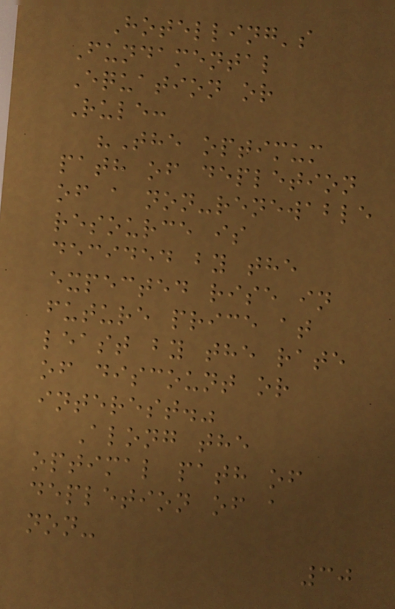Hotelling's
Fundamental
Equation or
Rule:
"The optimum
path of depletion
of a non-renewable
resource is
decided by the
expected rise in
future price at
least by the rate
of discount or
interest."
Along the
optimal path of
depletion of a
non-
30
